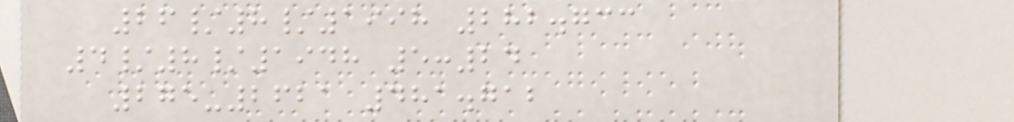26/8/1998 282.733
4/8/1948 5:24
275-2621 481.712
